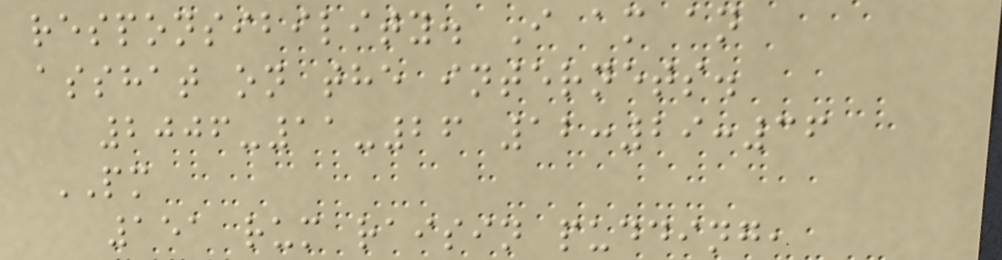responsibility. I am an
asshat on the internets.
2006-11-26 12:29:36
PM
151 rum raisin pudding,
